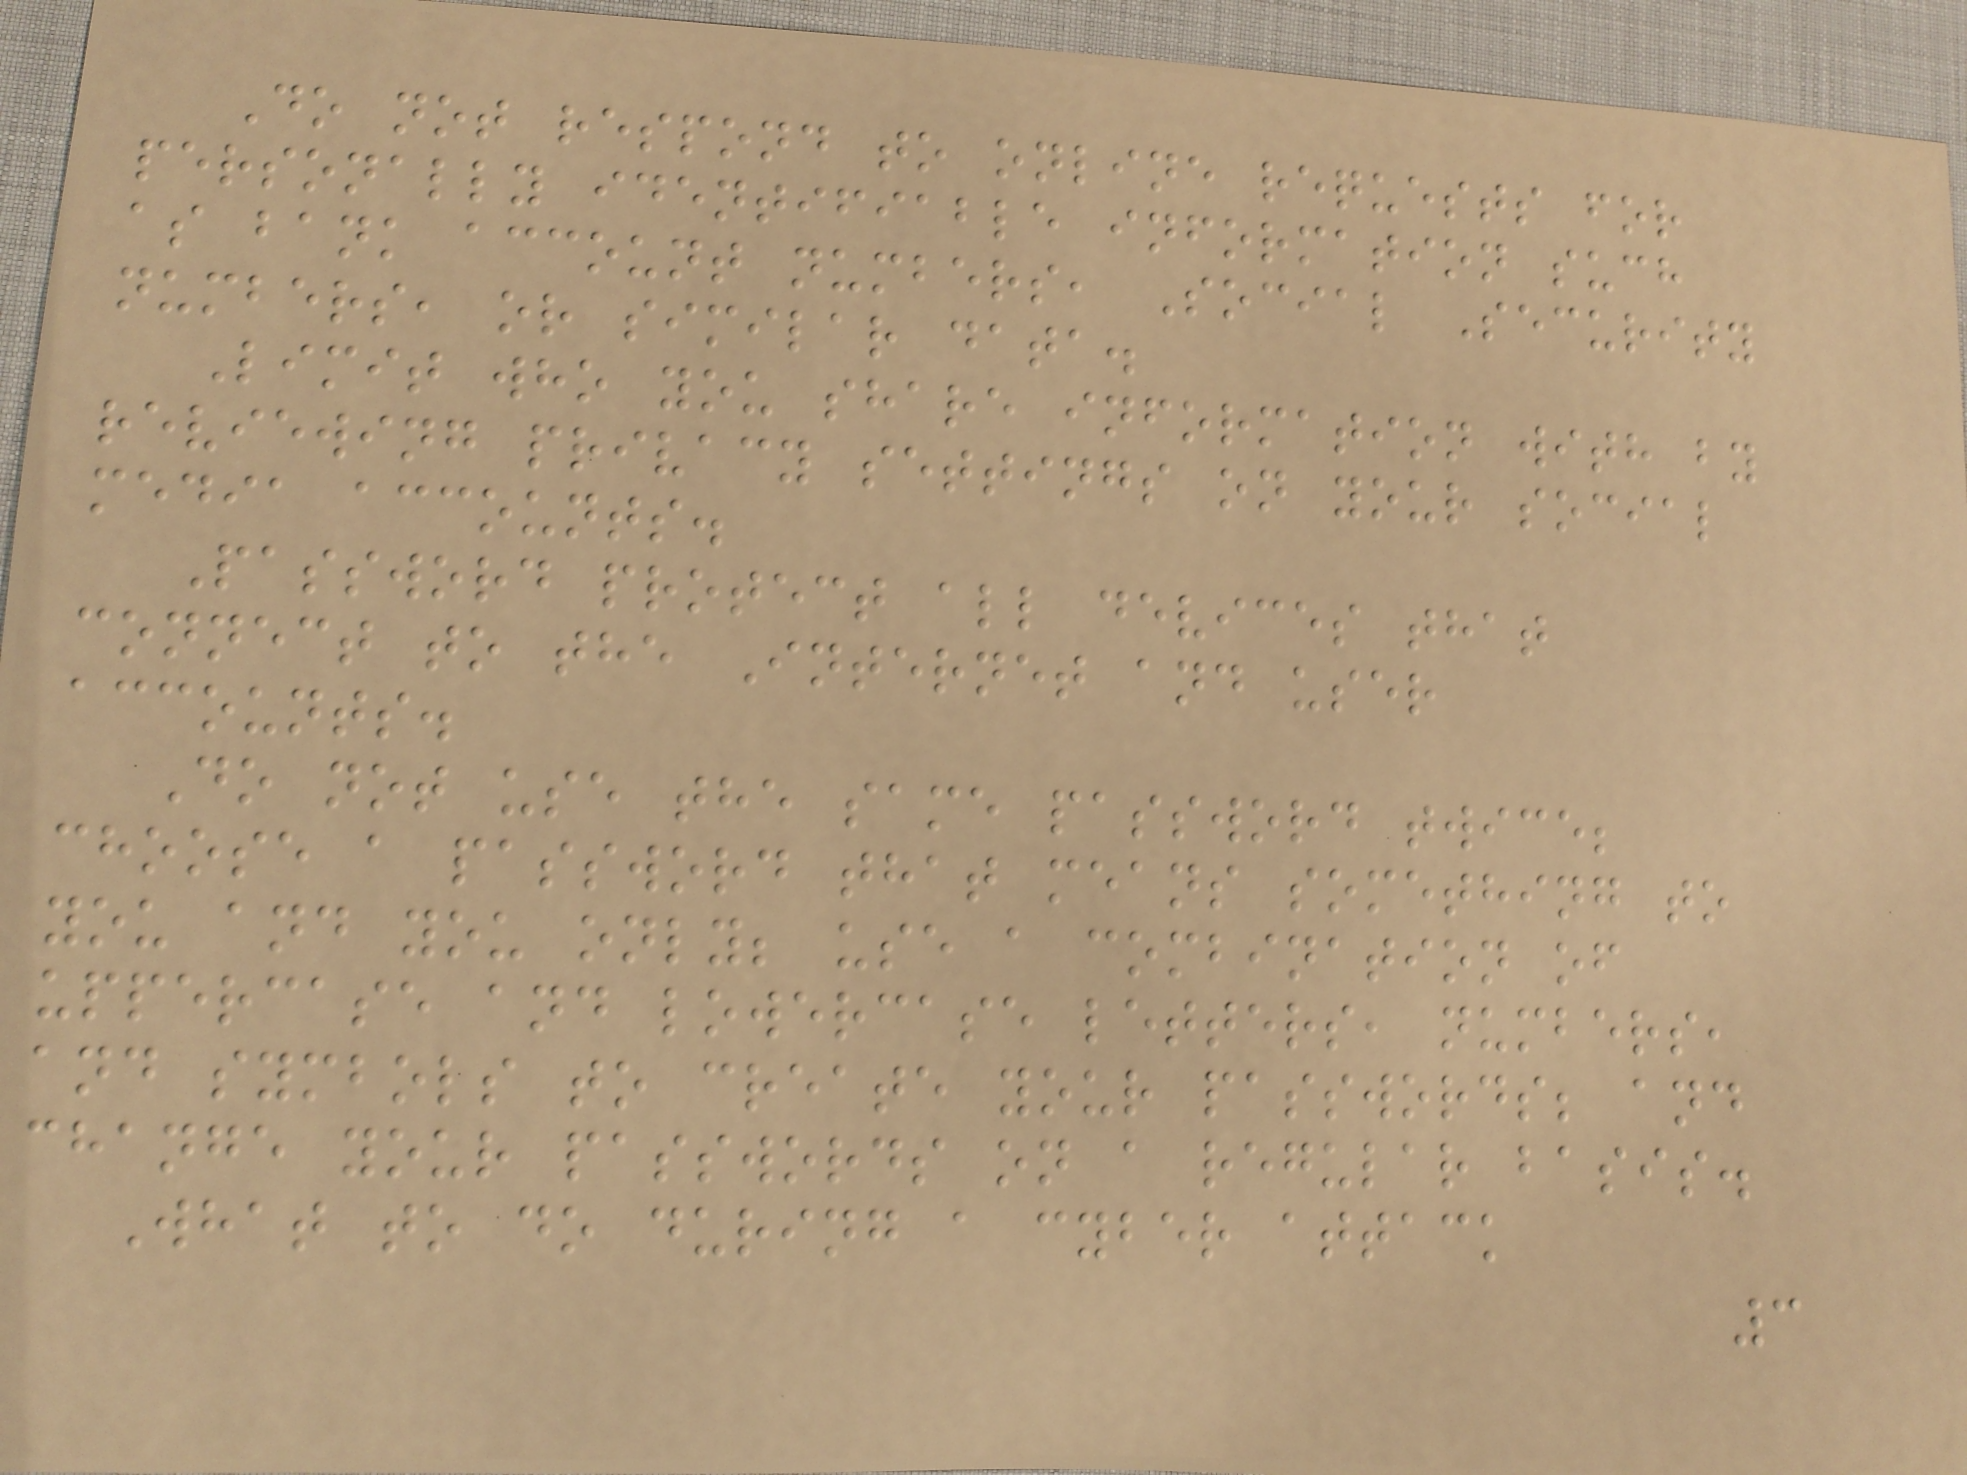Do not respond to online requests for
personally identifiable information such
as bank account numbers, Social Security
numbers, or similar data.
Limit who you share information with by
reviewing privacy settings on your social
media accounts.
Password protect all devices that
connect to the Internet and user
accounts.
Do not use the same password twice;
choose a password that means something to
you and you only; use a combination of
uppercase and lowercase letters, numbers,
and symbols to create your passwords; and
change your passwords on a regular basis.
What to do during a cyber attack
3
